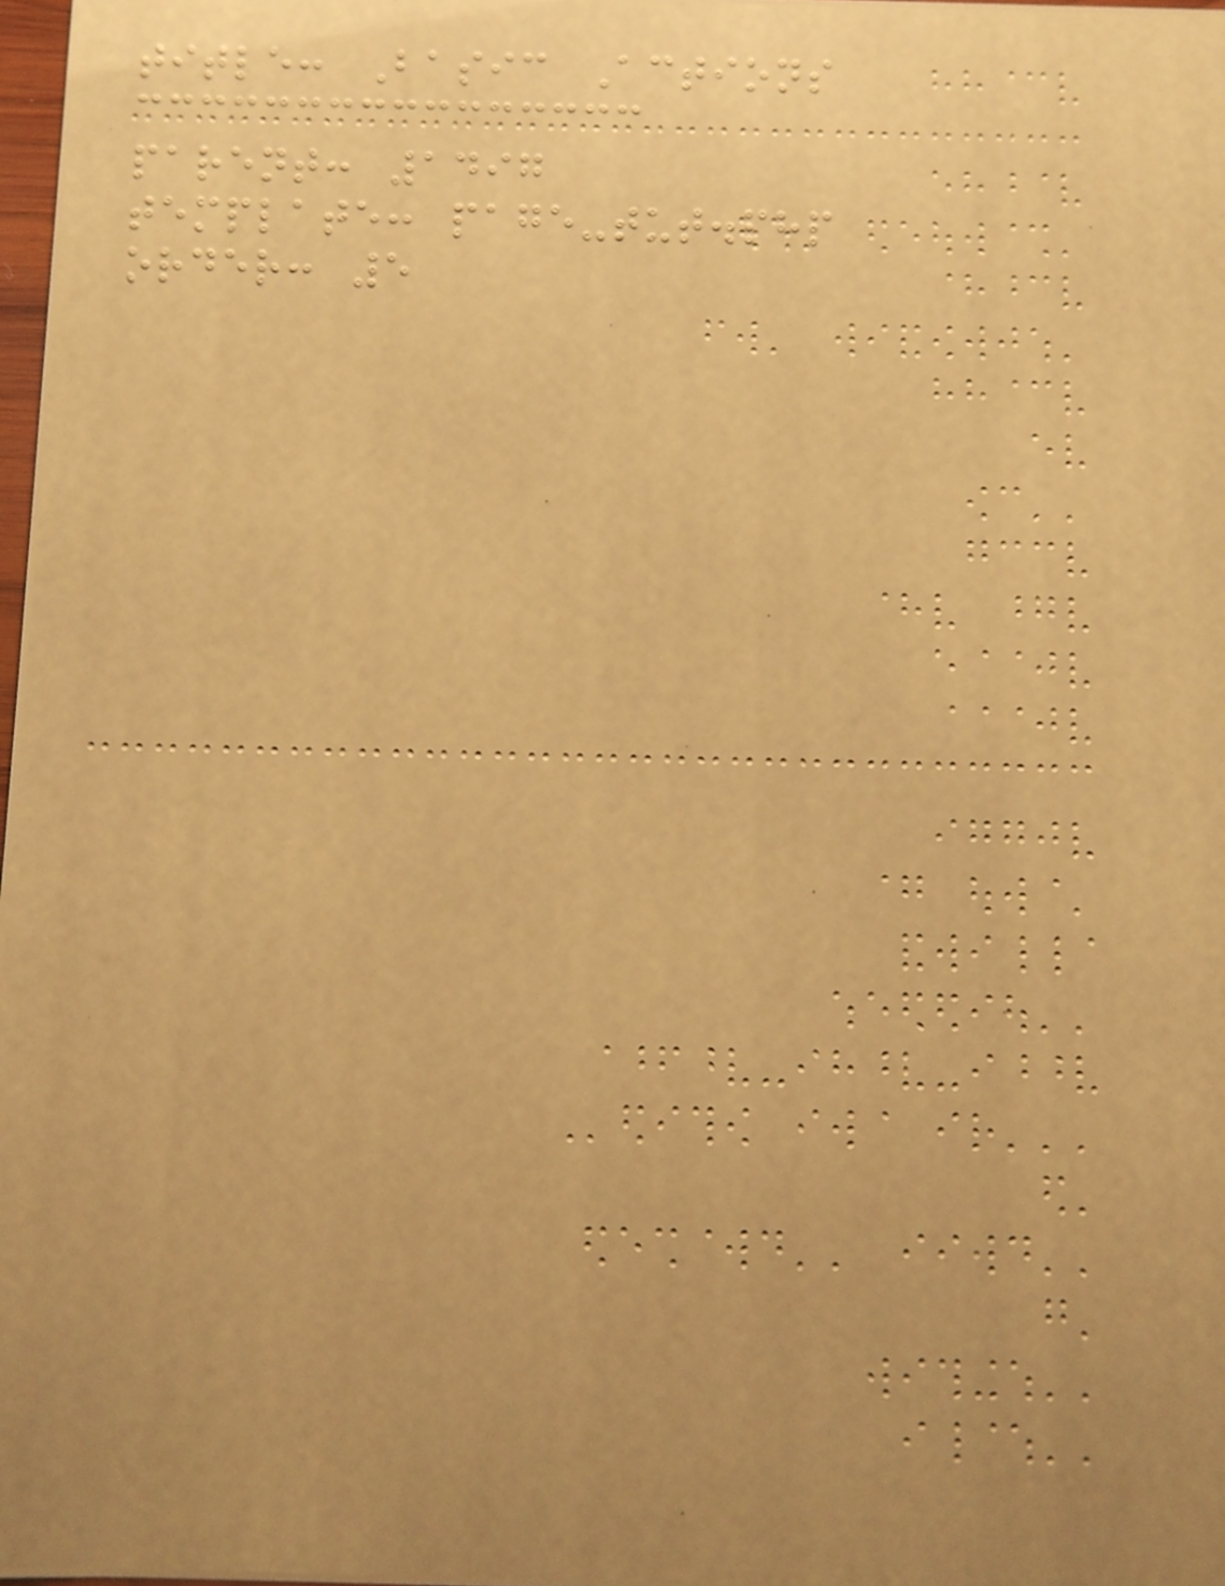title: Basic Actions
parent: 1497
template: page-tut.php
order: 5
